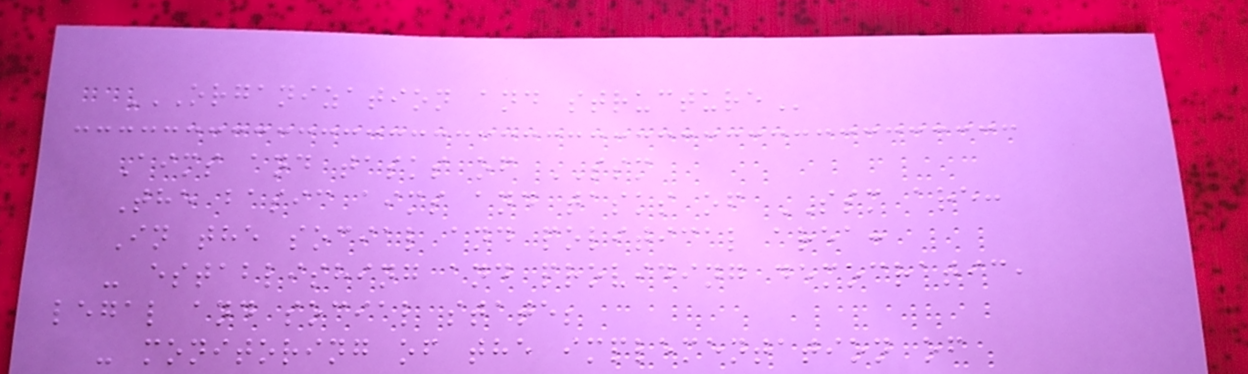ORGANIZATION AND STRUCTURE
Aims and tasks of SSM
The basic aims and tasks of SSM are:
In the social and political area:
- establishing and providing democratic,
legal and social state;
- monitoring of the implementation of
